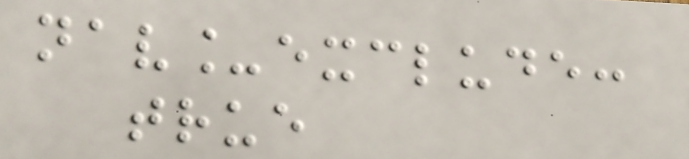nav_exclude:
true
